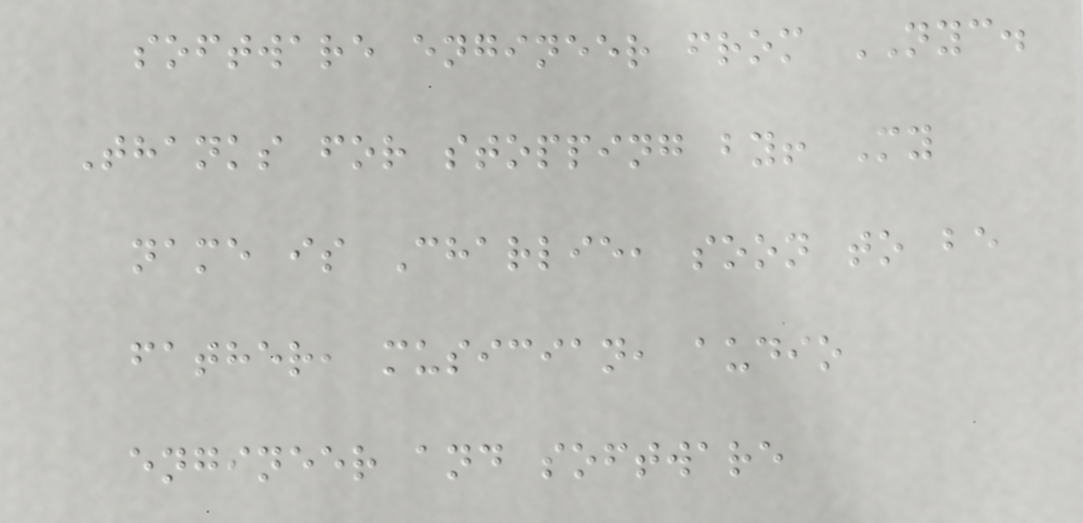software engineer from NYC.
Thanks for stopping by! My
name is Charlie, soon to be
father, musician, audio
engineer and software
